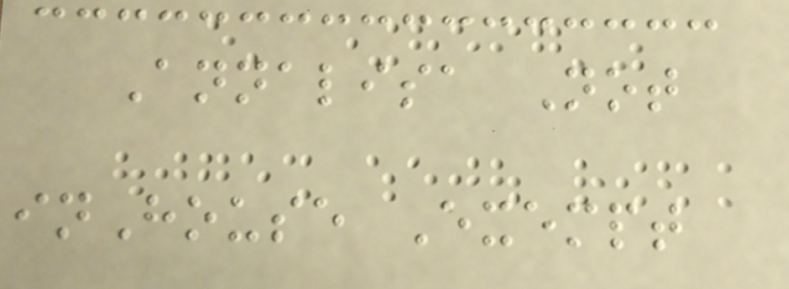Annalisa Not
inHouse Exempt
